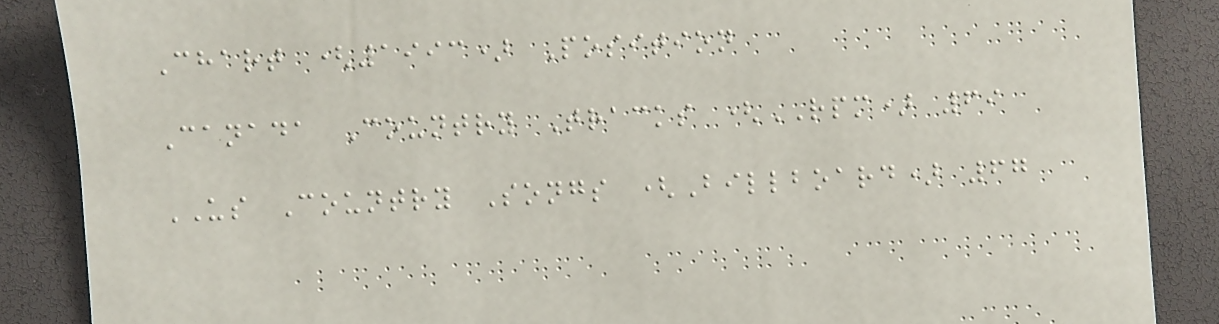Chart (1993) Position
Canada Country Tracks (RPM) 69
US Country Songs (Billboard) 67
